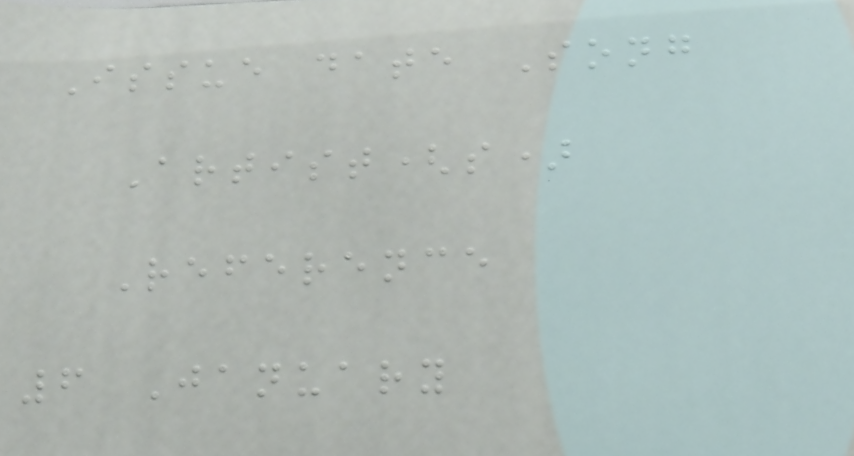Issue date Song
Artist(s)
Reference
6 January
